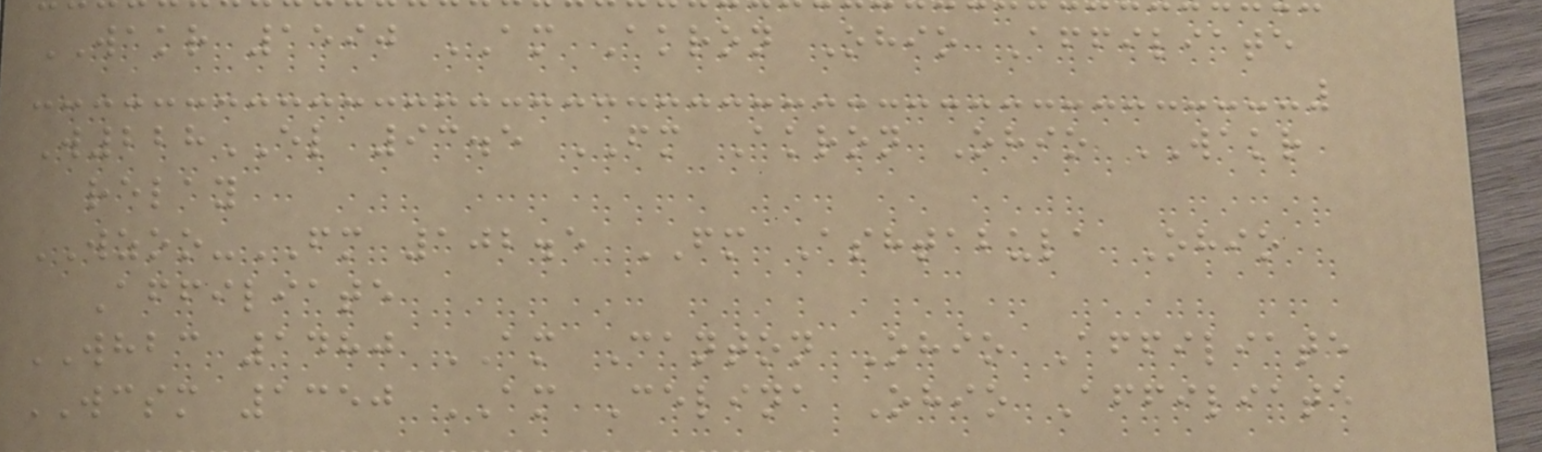WAKR 1590 AM Akron Ohio Affiliate
W228EL 93.5 FM Akron Ohio WAKR
relay
WZOO-FM 102.5 FM Ashtabula Ohio
Affiliate
WHBC 1480 AM Canton Ohio Affiliate
WCSM 1350 AM Celina Ohio Affiliate
